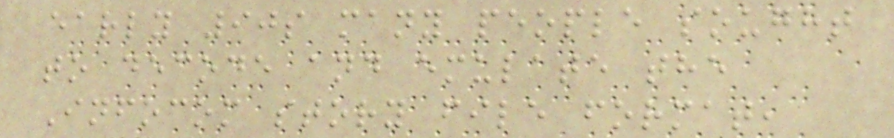early 90s many people sought
to decode and emulate the
Infocom story file format,
